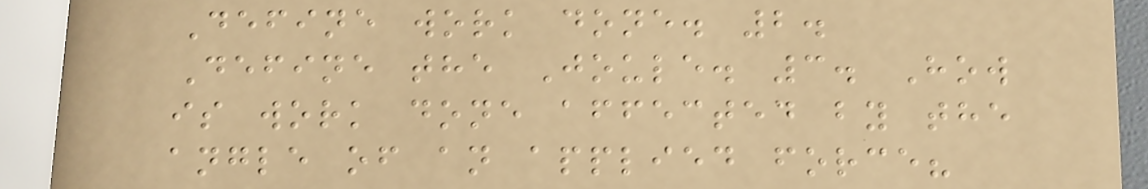Define work done. 2.
Define the Joule. 3. How
is work done affected by the
angle of an applied force?
